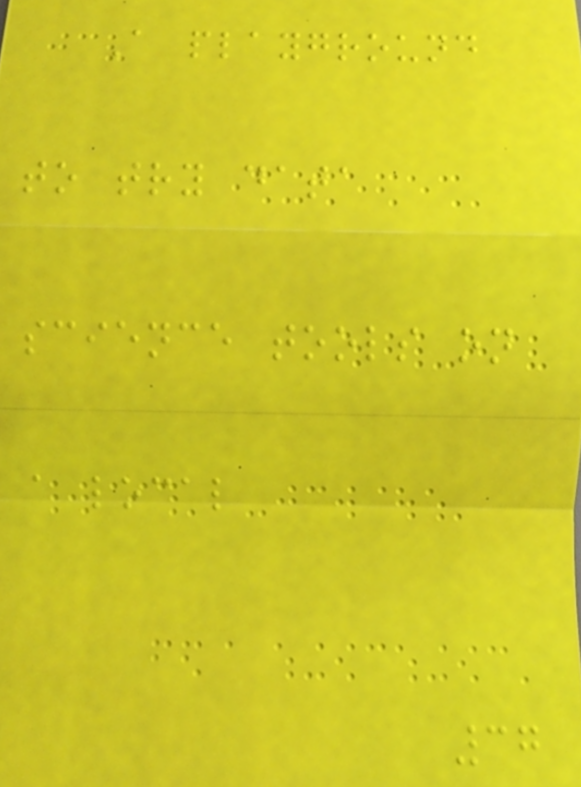A playground
to try data
science tools on
a local
37
